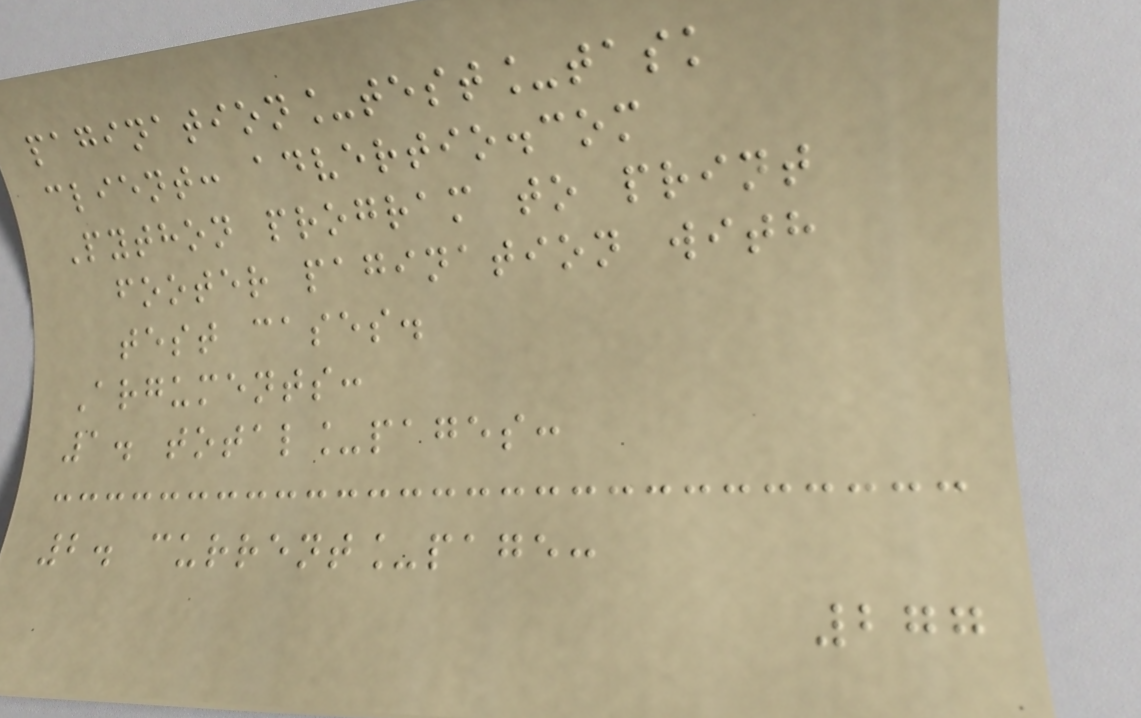pagination_test_task
client: advertio.com
Python program to print
footer pagination with
test cases.
Arguments:
1. total_pages:
2. current_page:
277
